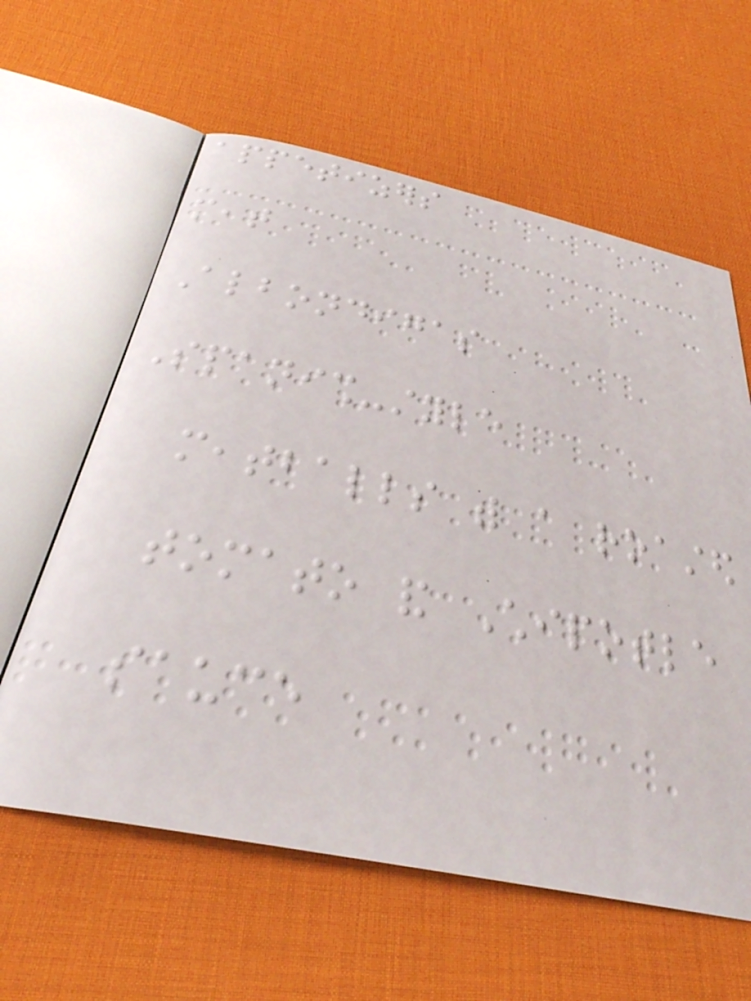appetizers
meat
Albondigas
Spanish-style
meatballs with a roasted
tomato and Chipotle
sauce
